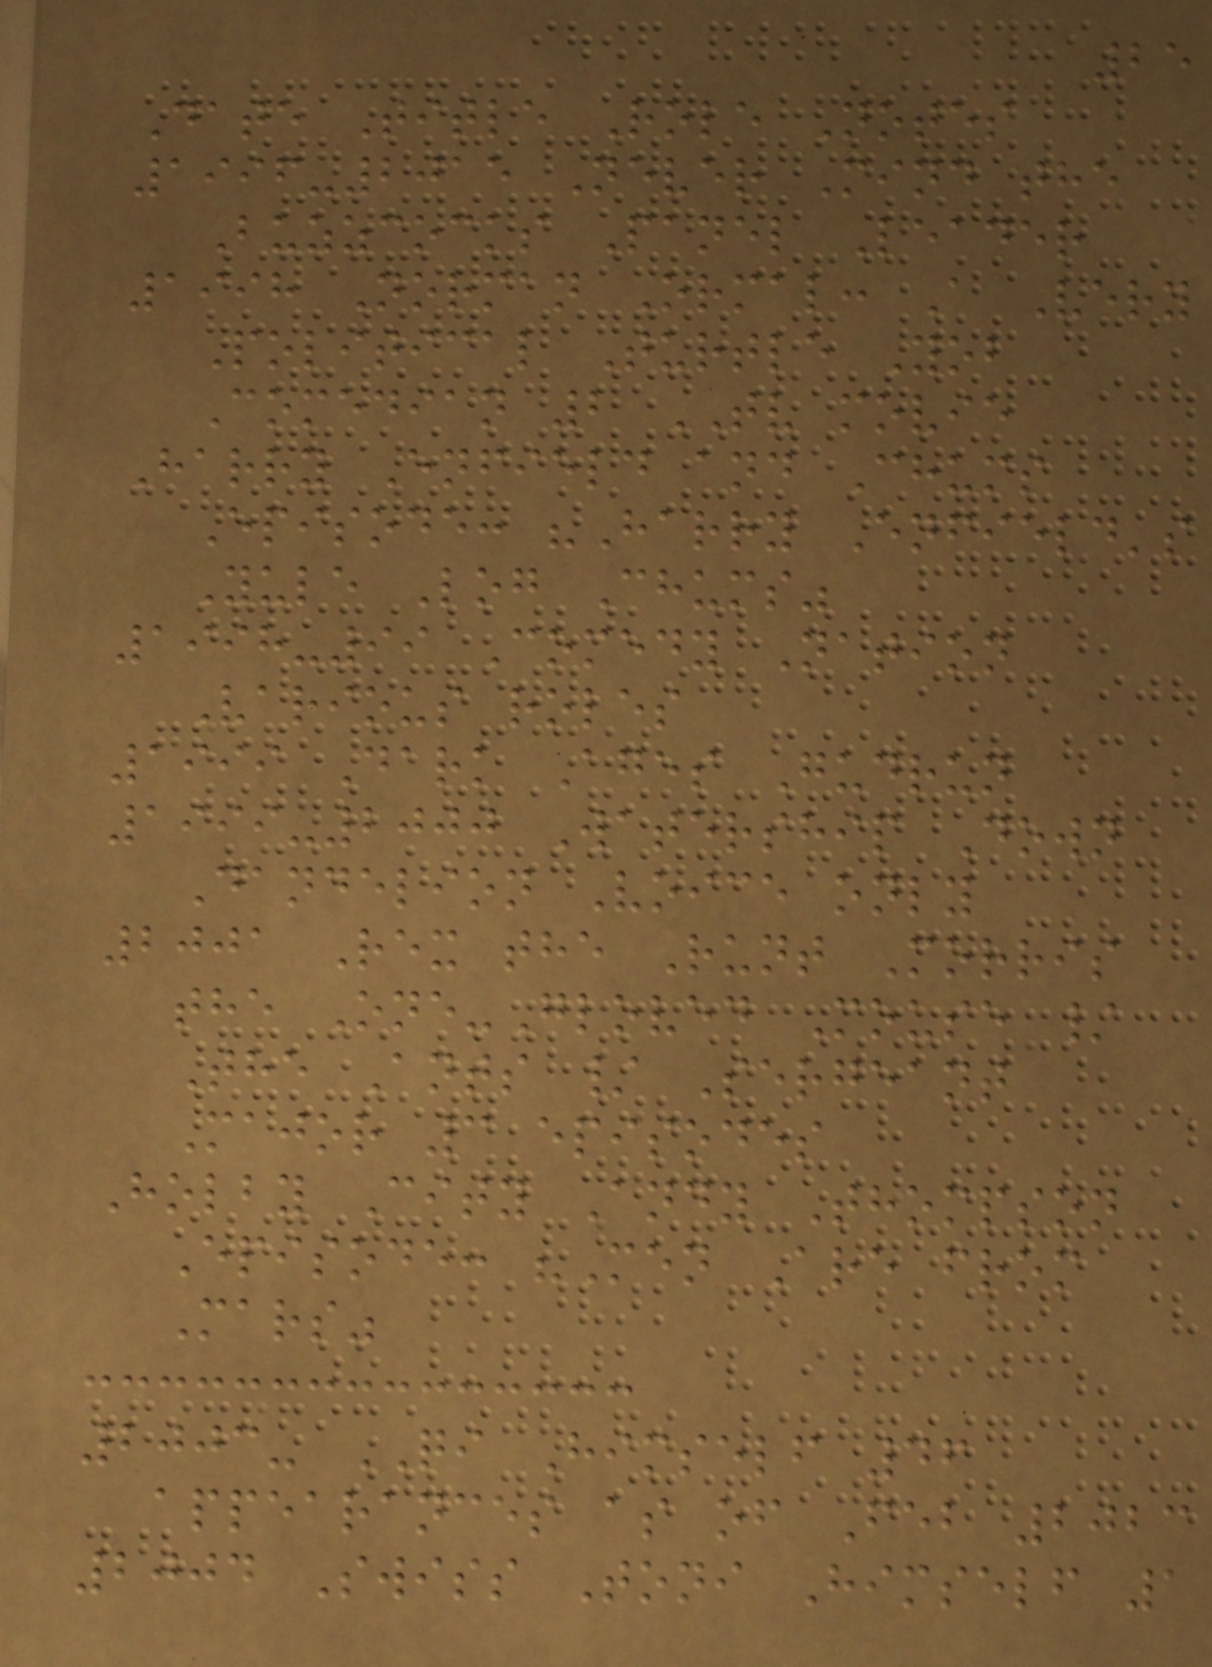25
Date Title Role Notes
1996-2015 Never Mind the
Buzzcocks Panel Leader
1998 Norman Ormal: A Very
Political Turtle Yob
Comedian 2 TV movie
Harry Enfield and Chums
Episode: "Harry Enfield's
Yule Log Chums"
1998-99 Comedy Nation
Various roles
1999 Dark Ages Gudrun
1999-2000 Watership Down
Dandelion Voice only
2001 Rex the Runt Morris
the One-Gloved Mouse /
The Ants / Sergeant
Major 3 episodes
Holby City Andy Thompson
Episode: "Men Are from
Mars"
2003- QI Himself 46
appearances as of Feb 2023
2004 Swiss Toni Himself 1
